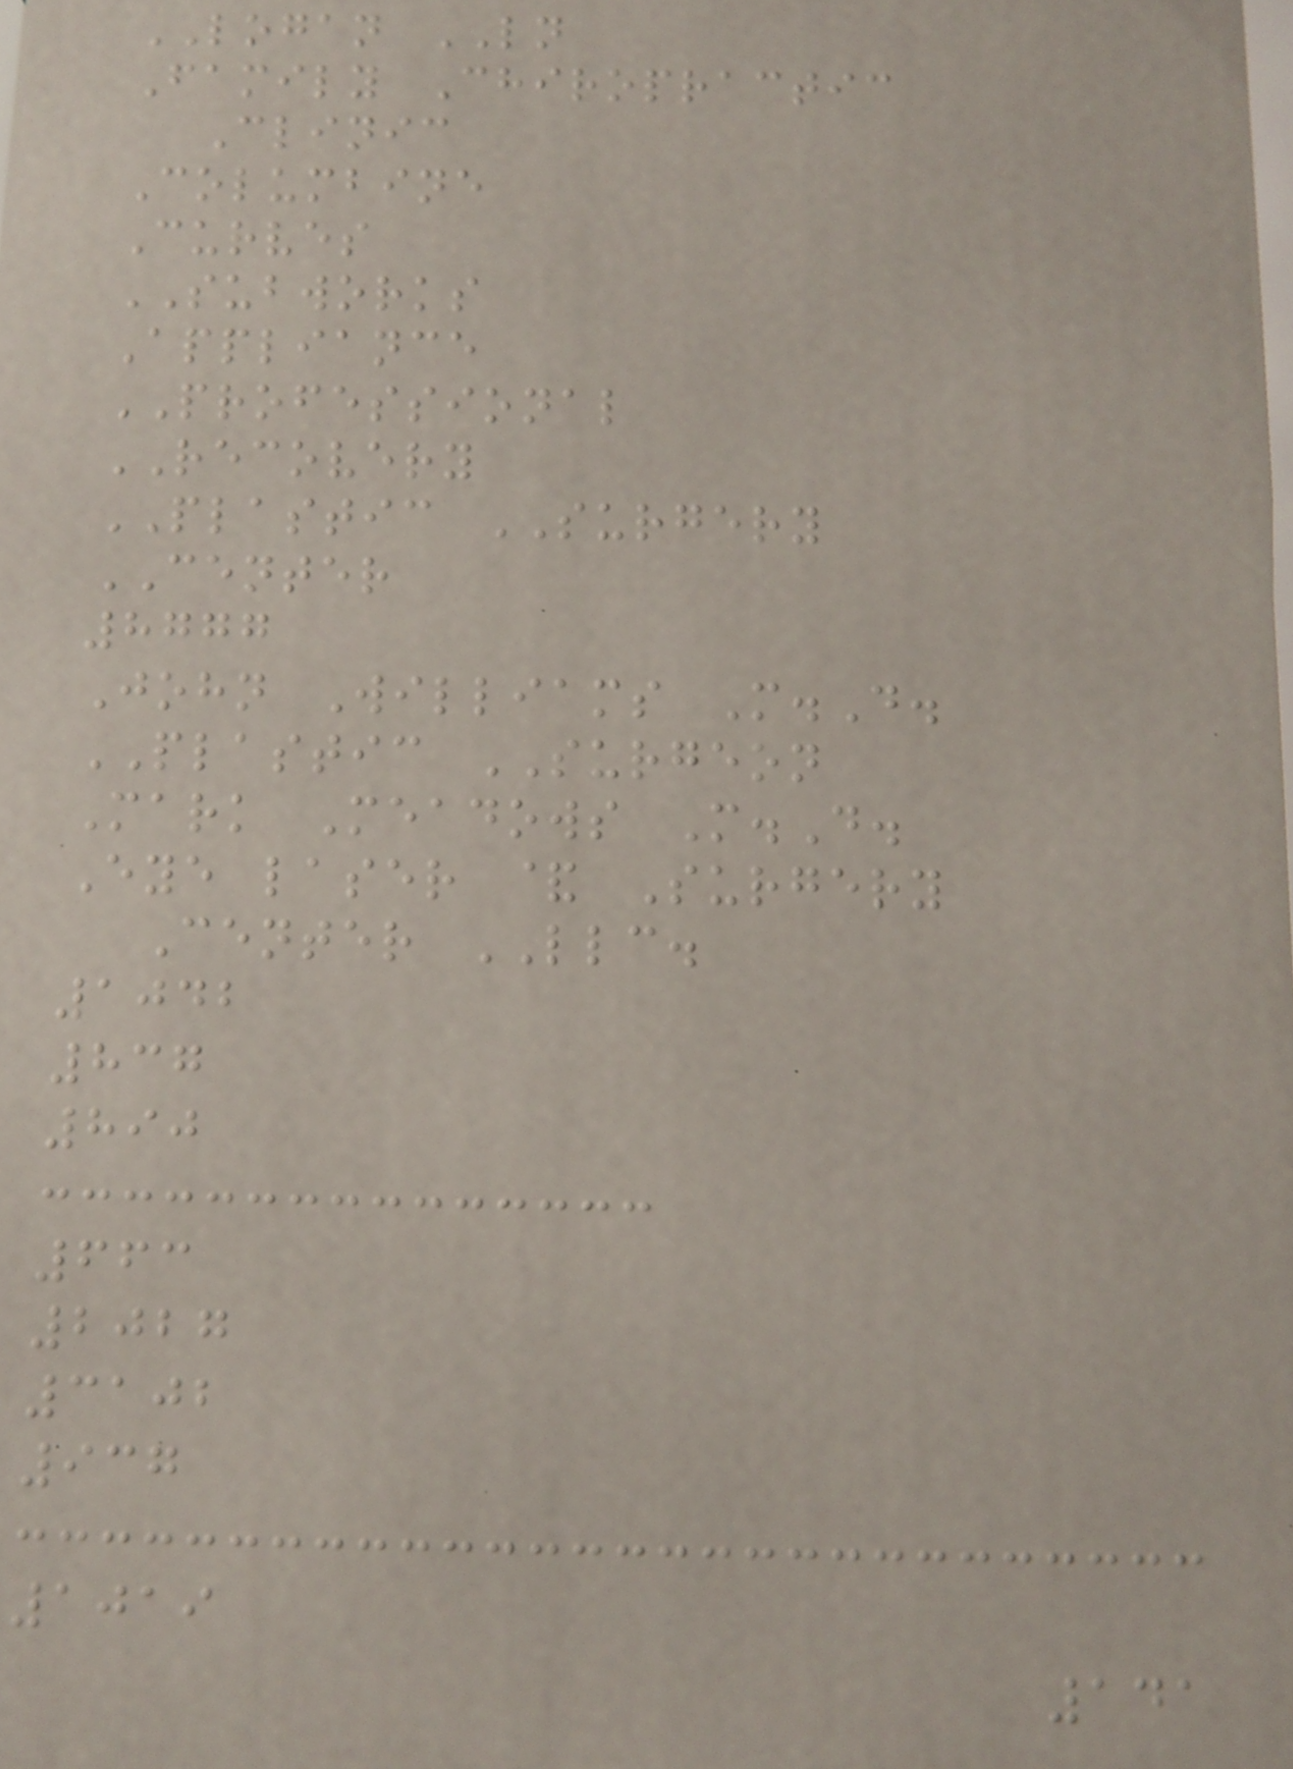LOGAN LN
Family Chiropractic
Clinic
Columbine
Curves
SUBWORKS
Appliance
PROFESSIONAL
RECOVERY
PLASTIC SURGERY
CENTER
8777
John Williams M.D.
PLASTIC SURGEON
Mark Meadows M.D.
Eye laser & Surgery
Center LLC.
1042
837
890
663
2027
3102
937
1019
141
